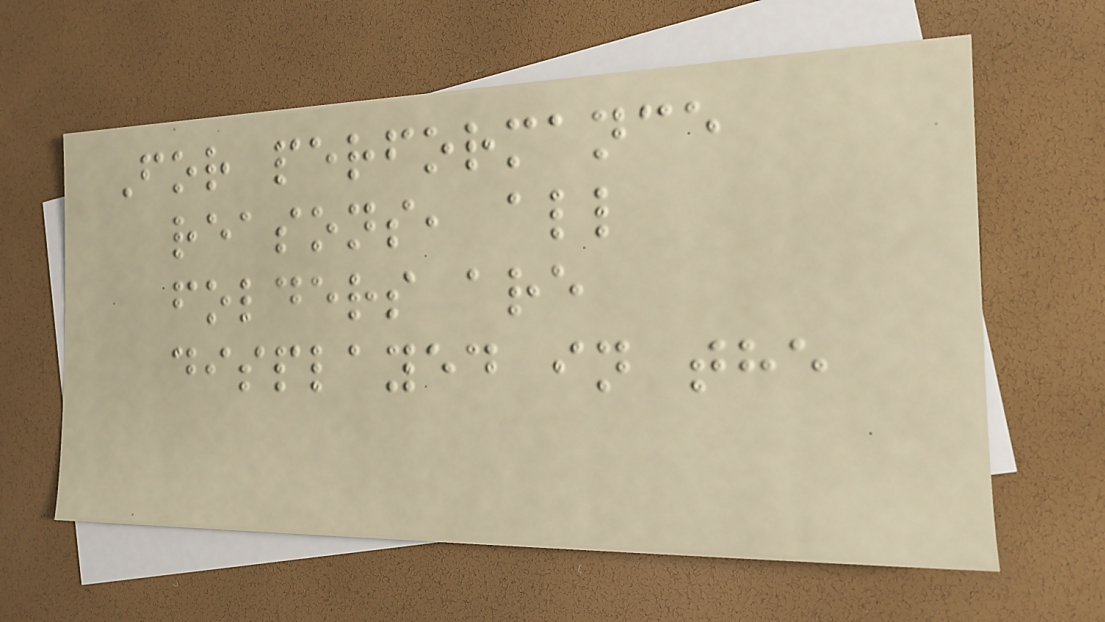For performance
reasons, all
folders are
displayed in the
